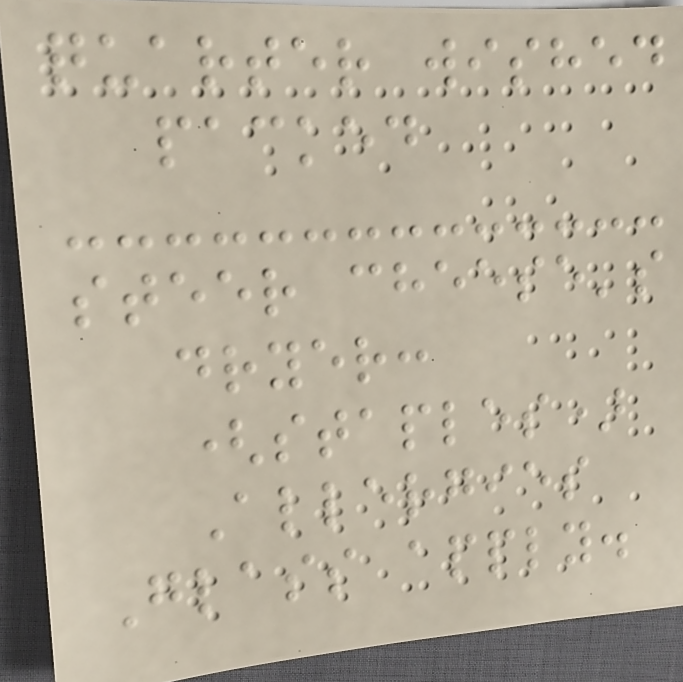quarter wished
packed
steer cheese's
dryer:
(staples)
Allergies
Glass apply.
